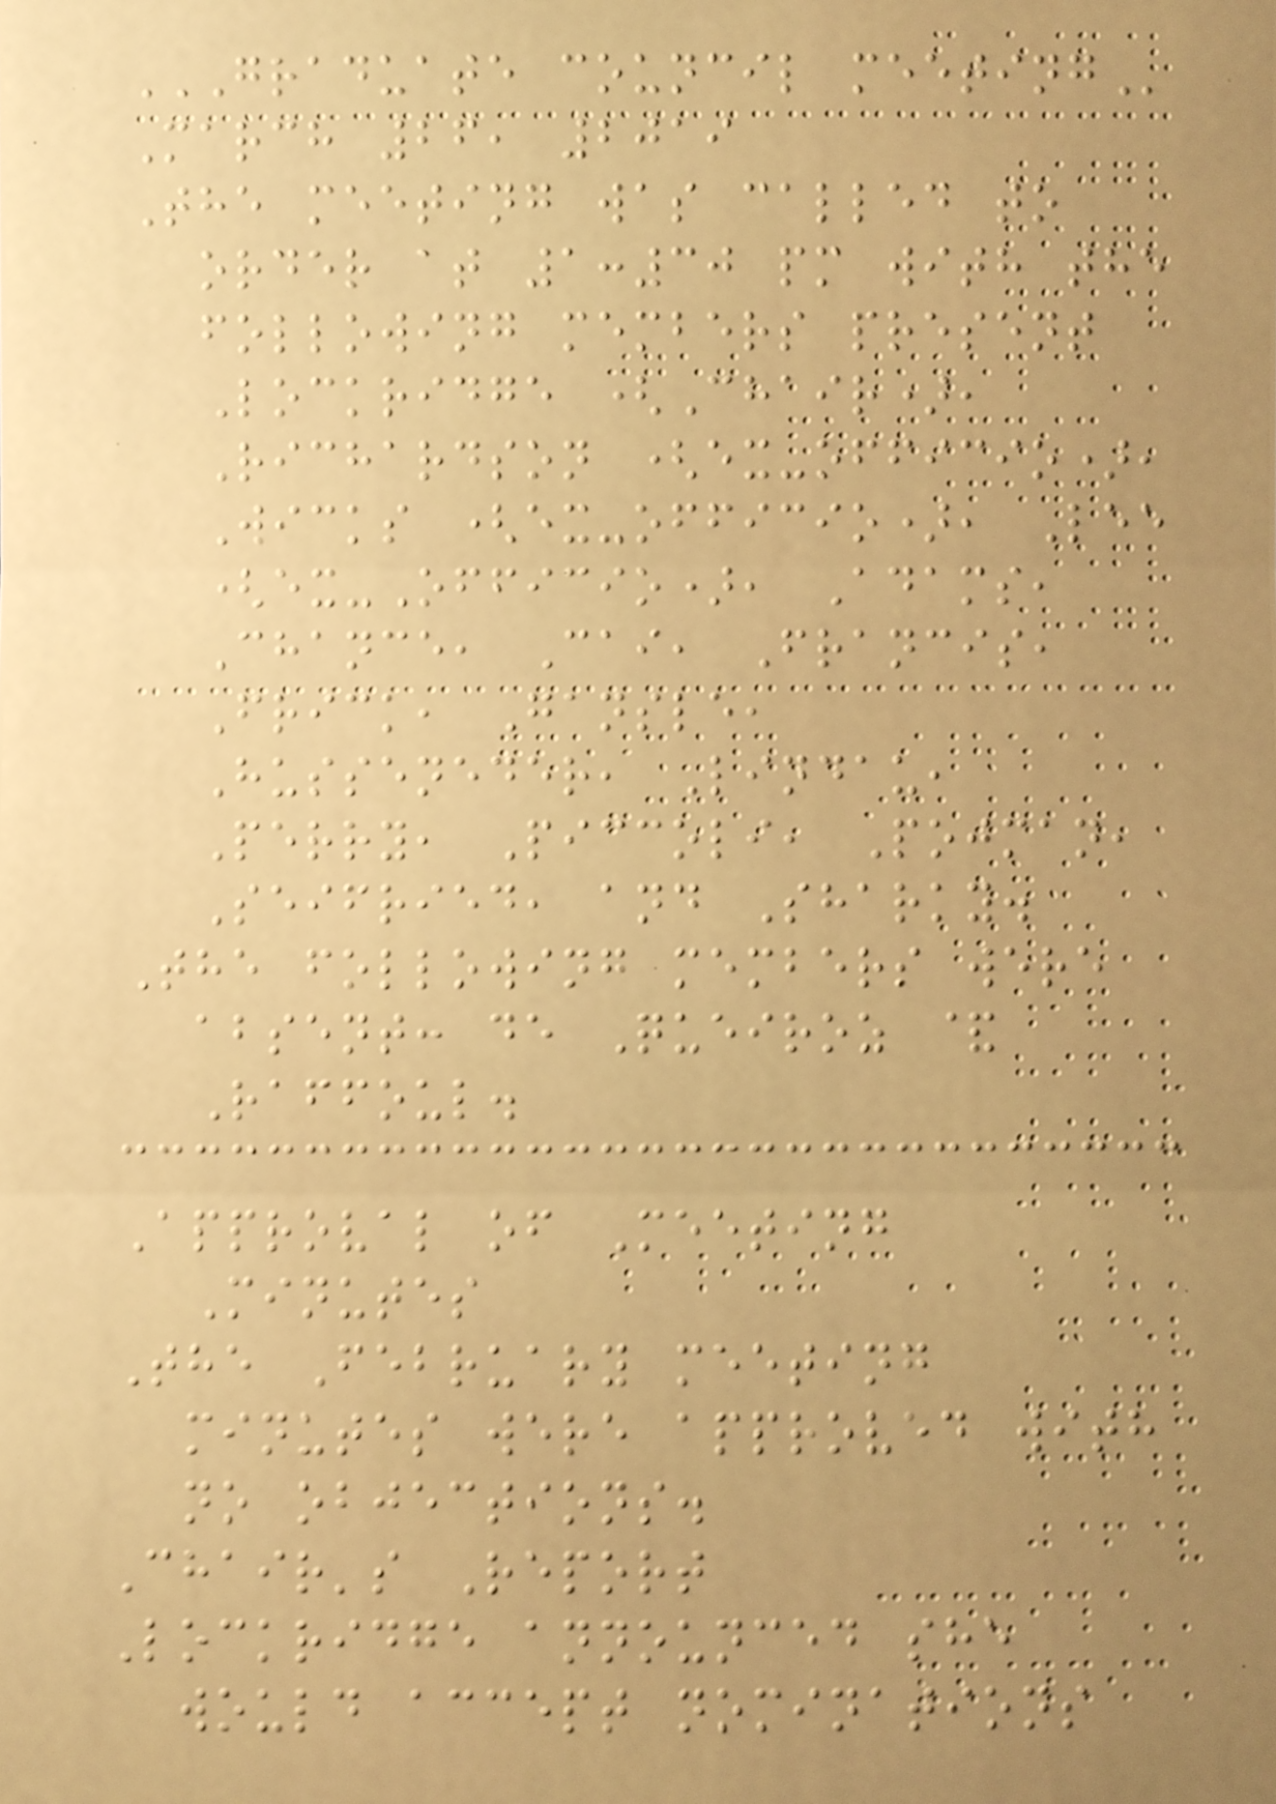GRADUATE COUNCIL MEETING
March 26, 2019
The meeting was called to
order at 1:30 pm with the
following members present
Lockridge (Chair),
Richardson (ex-officio),
Wicks (ex-officio), Lee
(ex-Officio), Adams,
Chance, Cai, Francis,
Frick, Gansle,
Husseneder, Lindau,
Perry, Piccoli, Pojman,
Seifried, and Sharky.
The following members were
absent: de Queiroz &
Raffoul.
Approval of Meeting
Minutes
The February meeting
minutes were approved with
no objections.
Chair's Report
Lockridge announced she
would accept nominations
